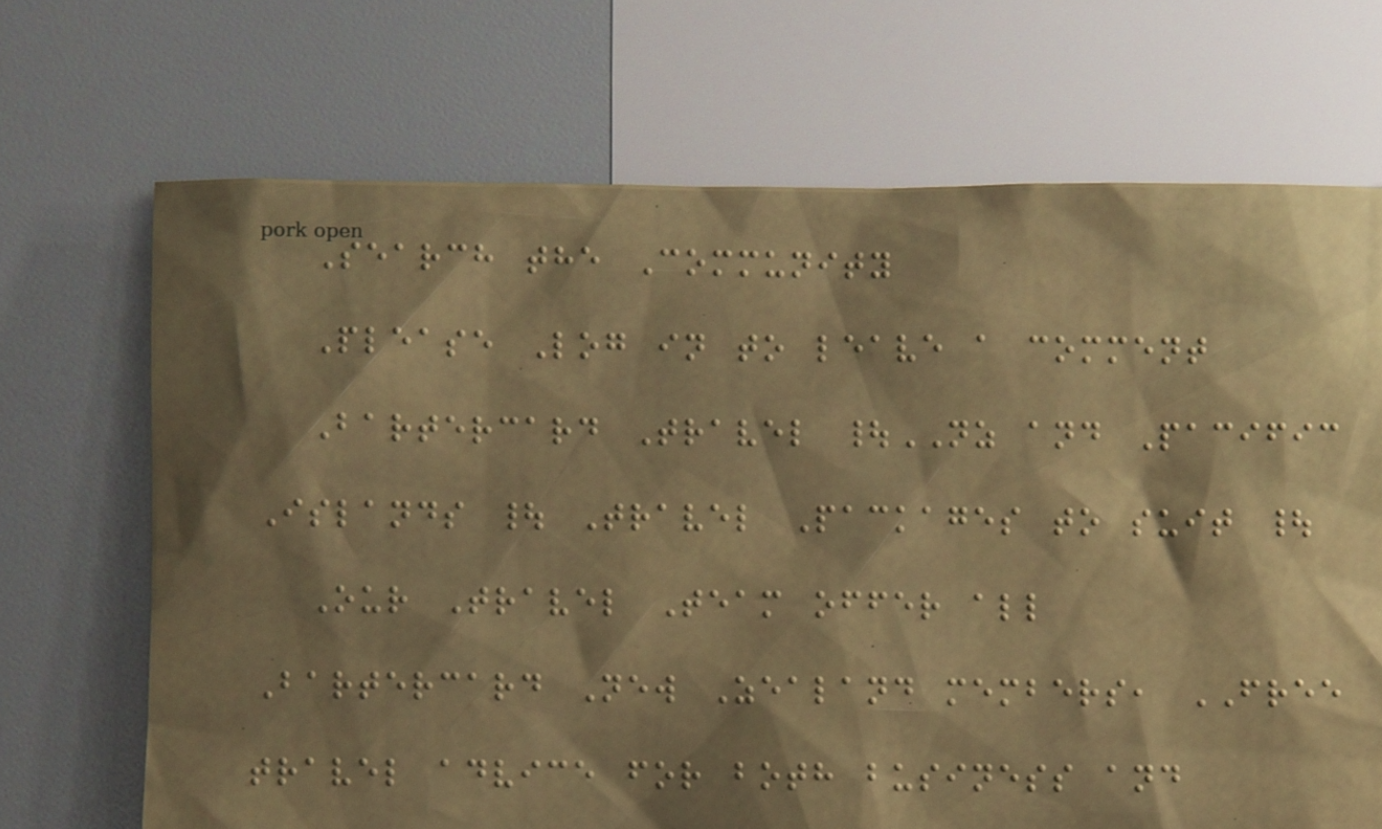Search the Community
Please Log in to leave a comment
Bartercard Travel |NZ and Pacific
Islands | Travel Packages to suit |
Our Travel Team offer all
Bartercard New Zealand members, FREE
travel advice for both business and
